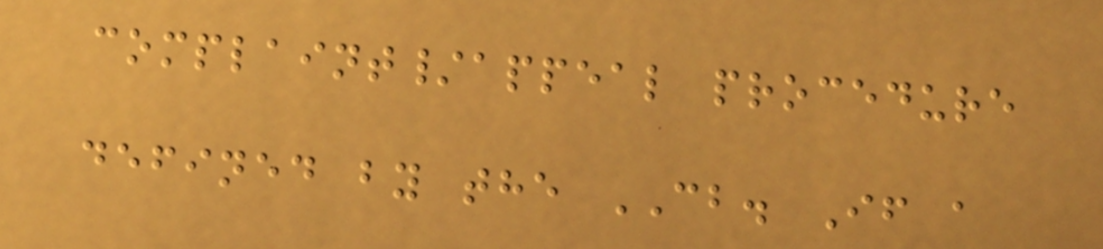complaint/appeal procedure
defined by the CB. If a
